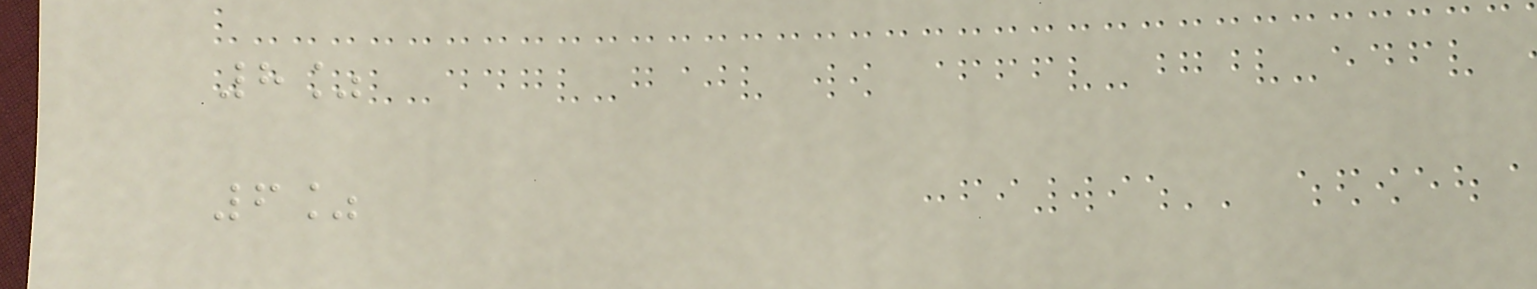8%
6%
